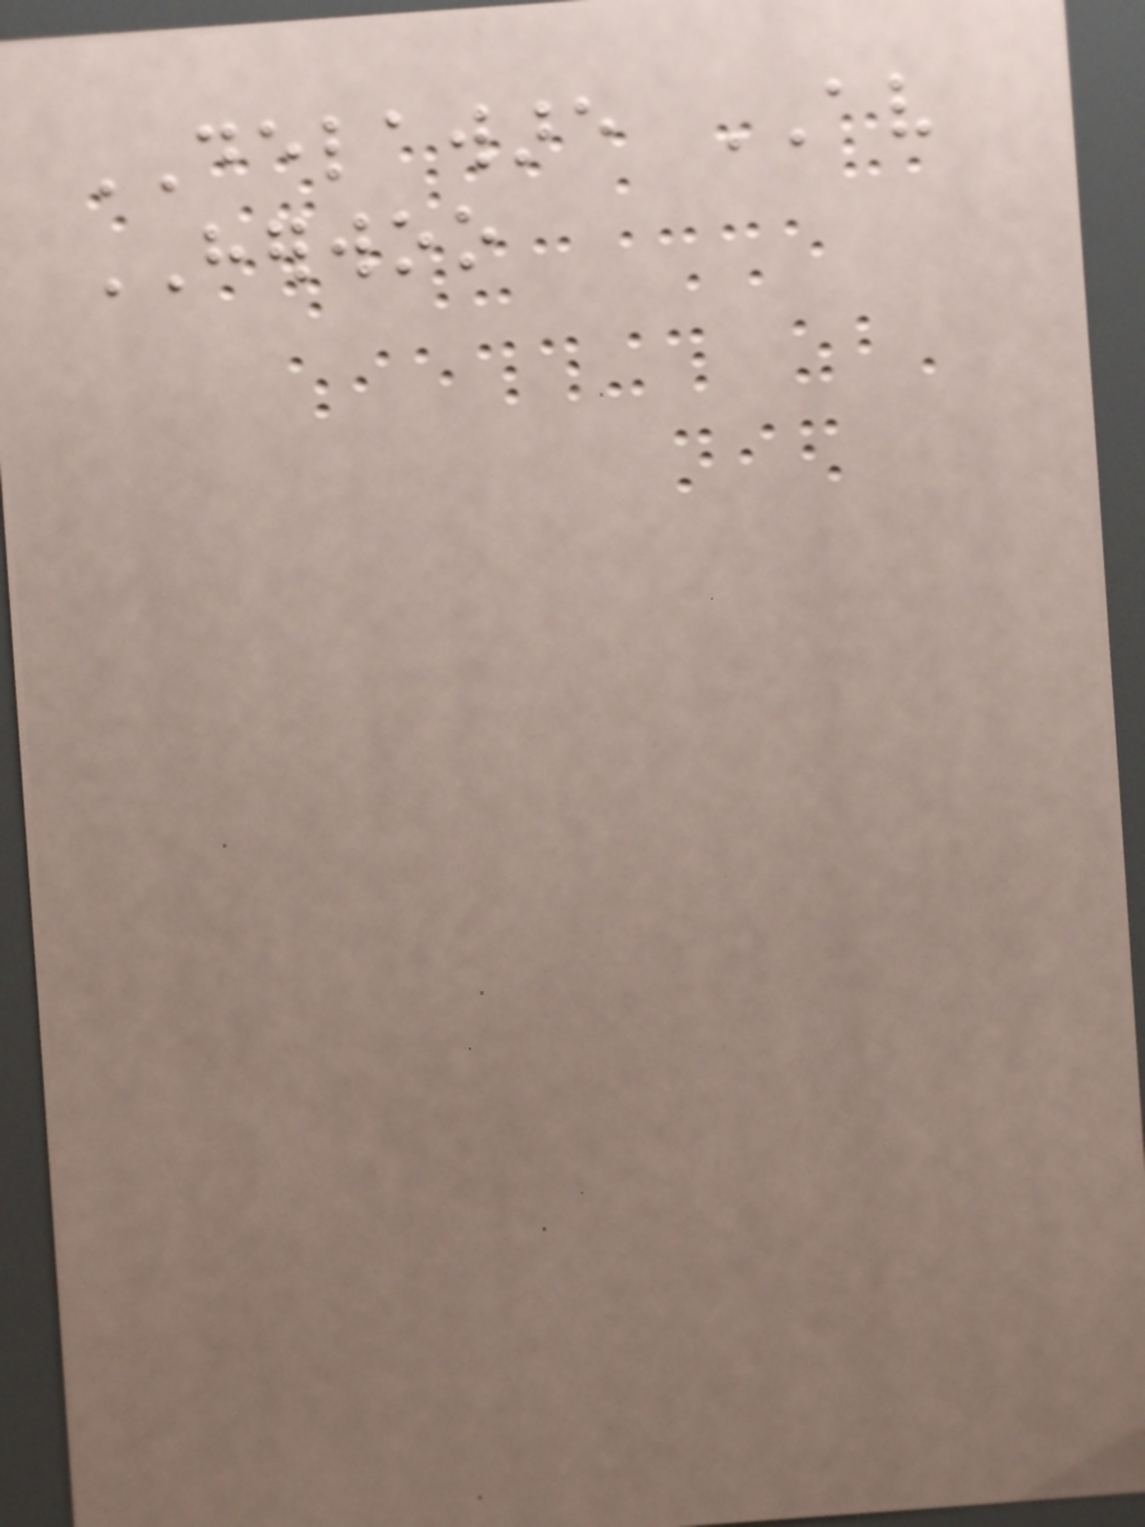DELAWARE AV
HERWOO
